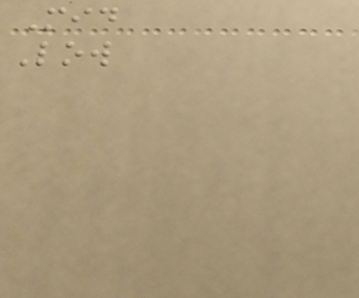Mid
Low
